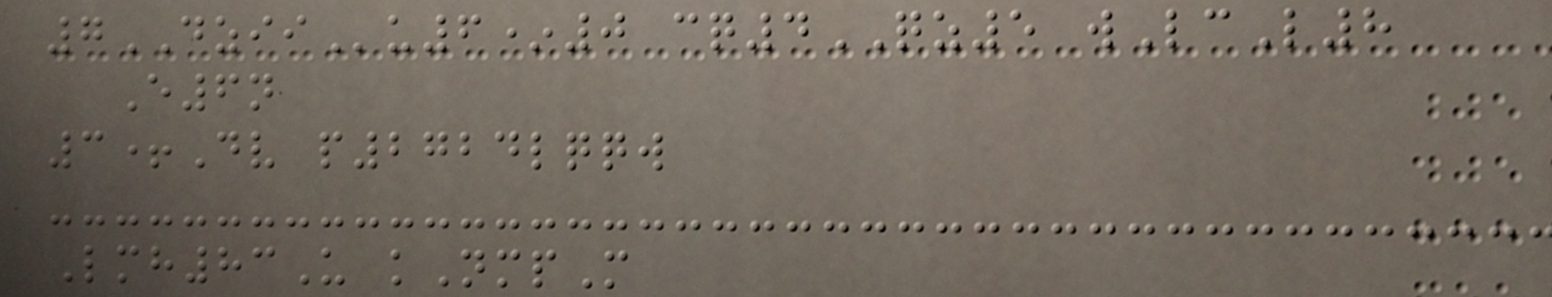7DZIIu6*0 cq4QZ5 wLcL8
E6n
3+Dv p2724lqqw
Lmh83U kNmpM
